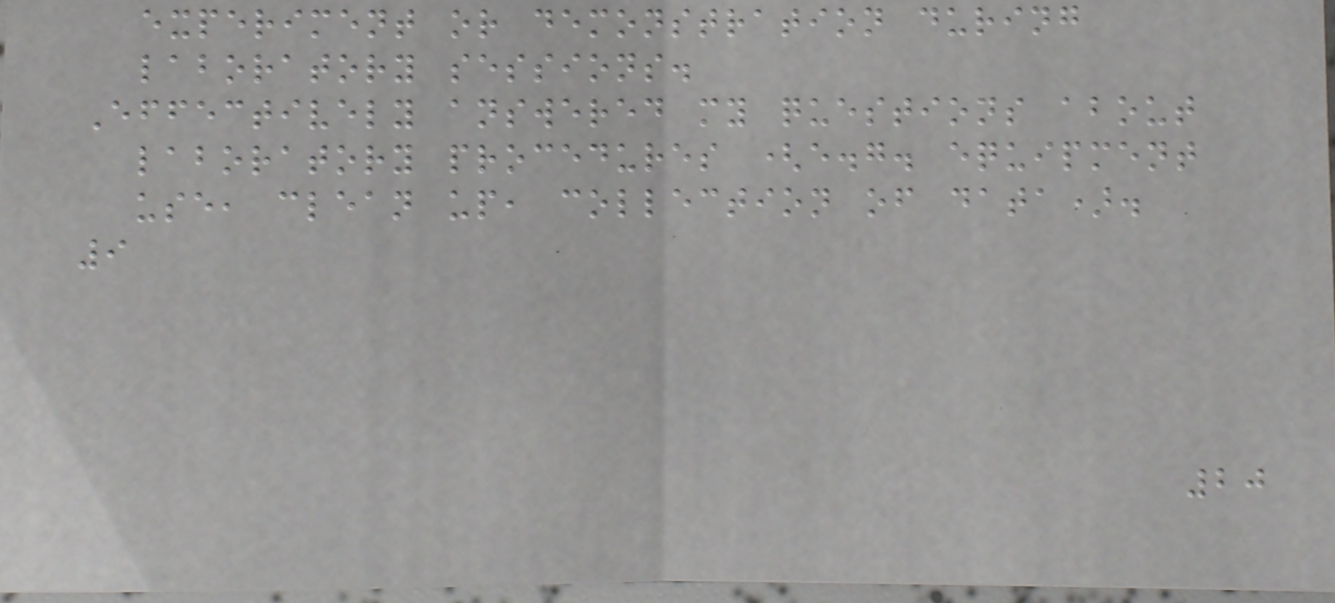experiment or demonstration during
laboratory sessions.
Effectively answered my questions about
laboratory procedures (e.g. equipment
use, clean up, collection of data).
9
20
